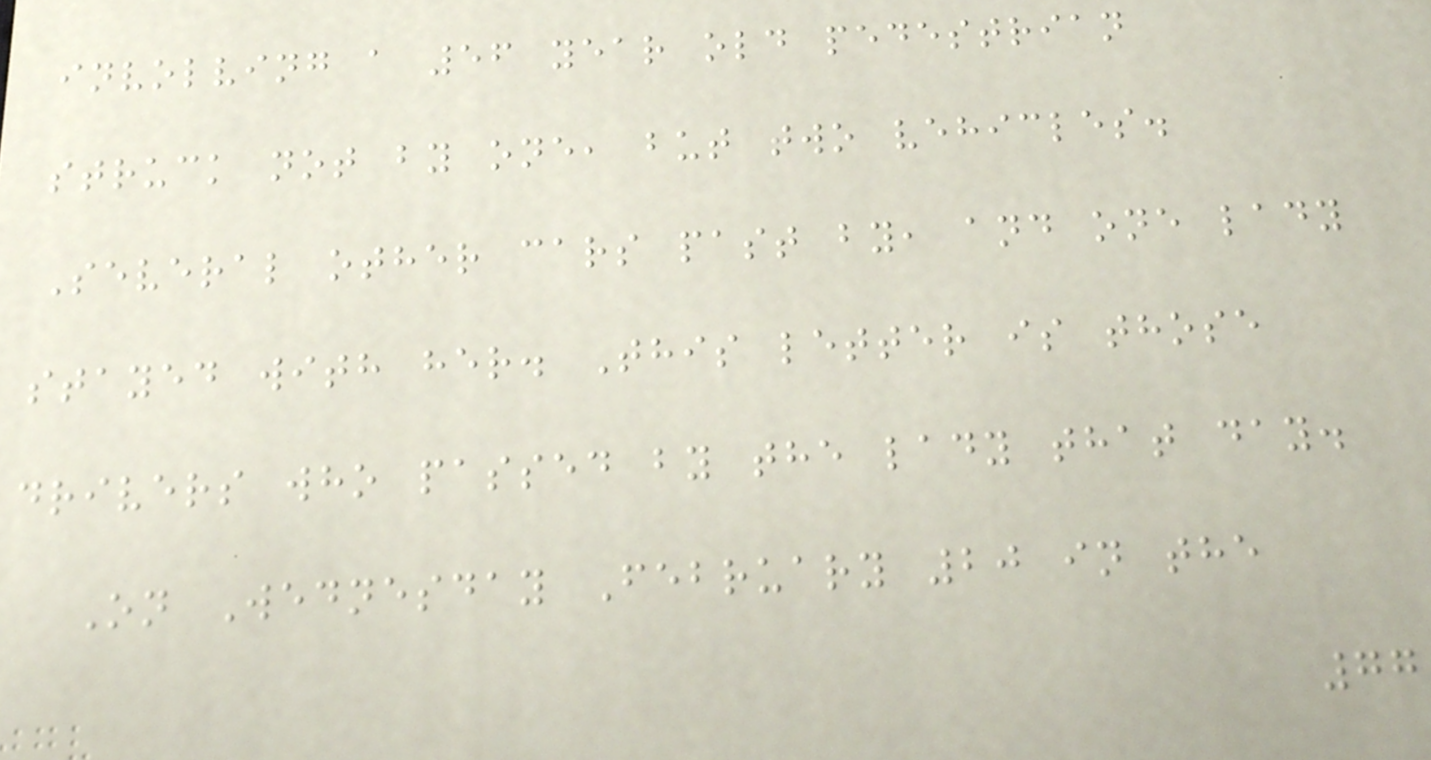involving a 56 year old pedestrian
struck not by one, but two vehicles.
Several other cars past by, and one lady
stayed with her. This letter is those
drivers who passed by the lady that day.
On Wednesday February 20 in the
77
